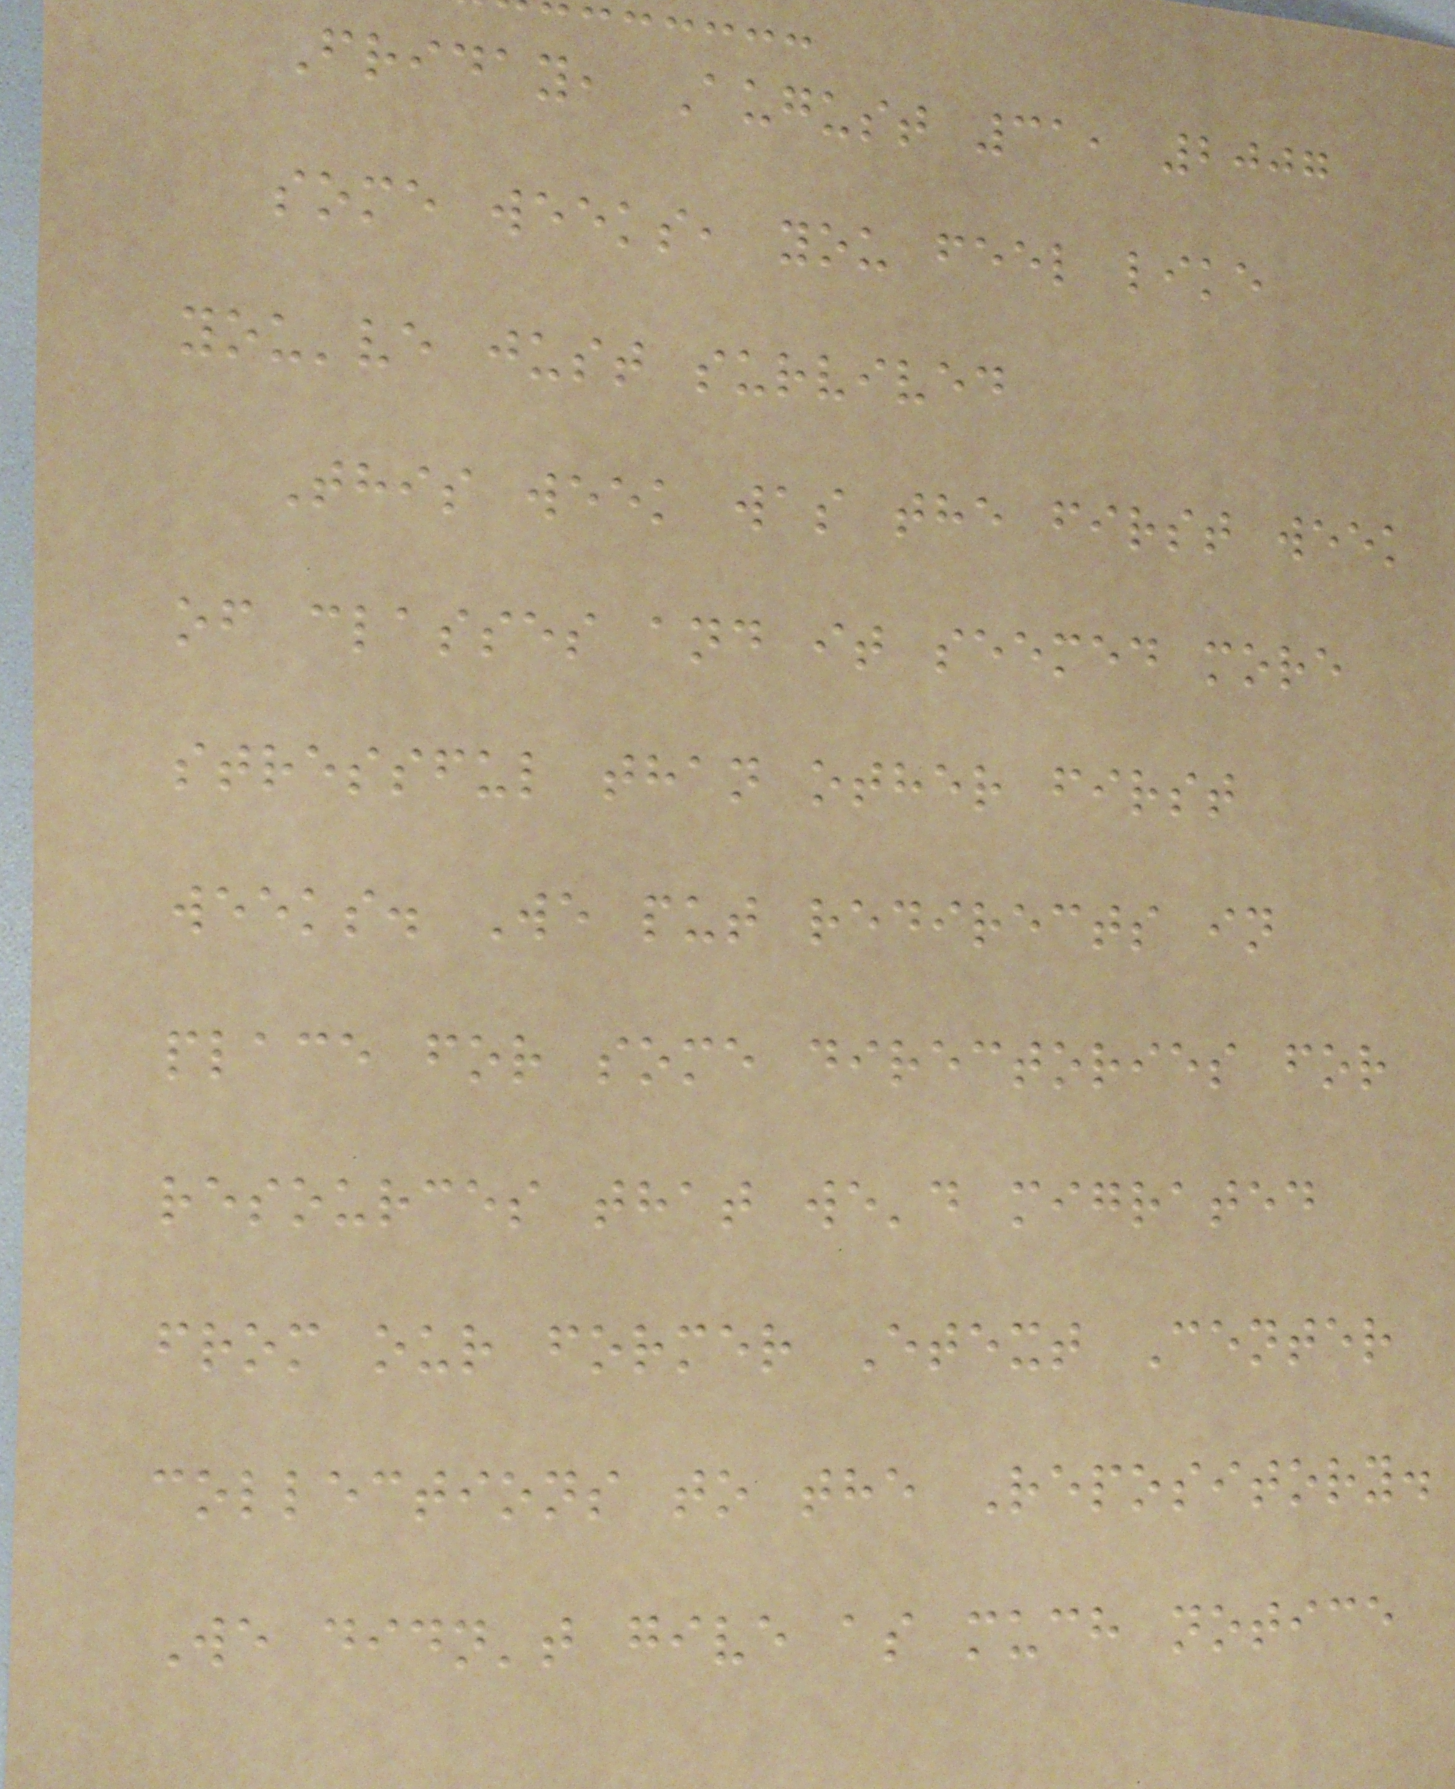Friday, August 31, 2007
some weeks, you feel like
you've just survived
This week was the first week
of classes and it seemed more
stressful than other first
weeks. We put redirects in
place for some directories for
resources that we'd migrated
from our former Etext Center
collections to the Repository.
We didn't give as much notice
